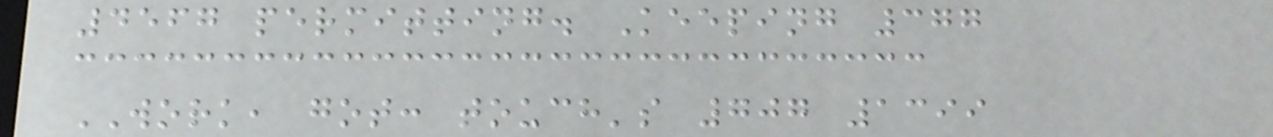4567 permitting. Keeping 377
WORK, got: touch's 707 1399
